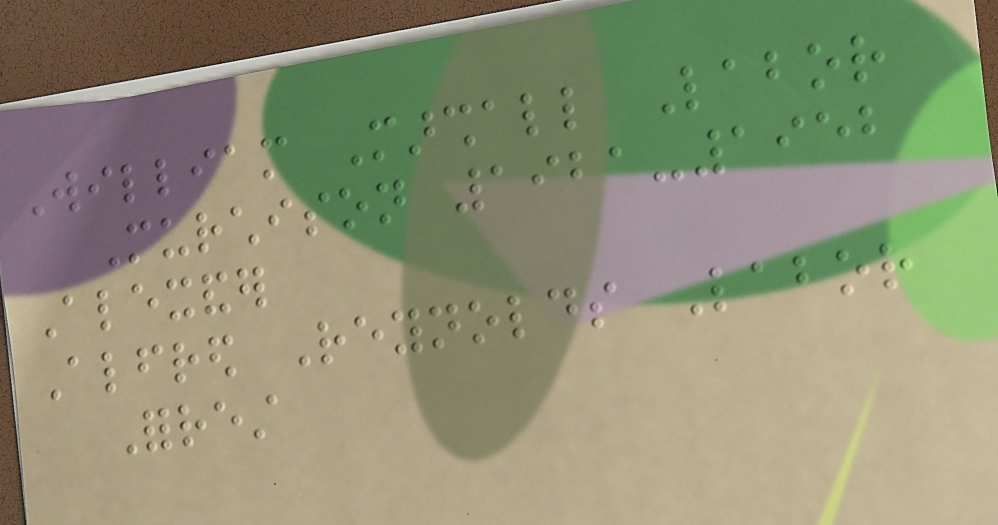William Marshall Labor
Murchison 1921-1952
Alexander
Alfred Reynolds Labor
Forrest
